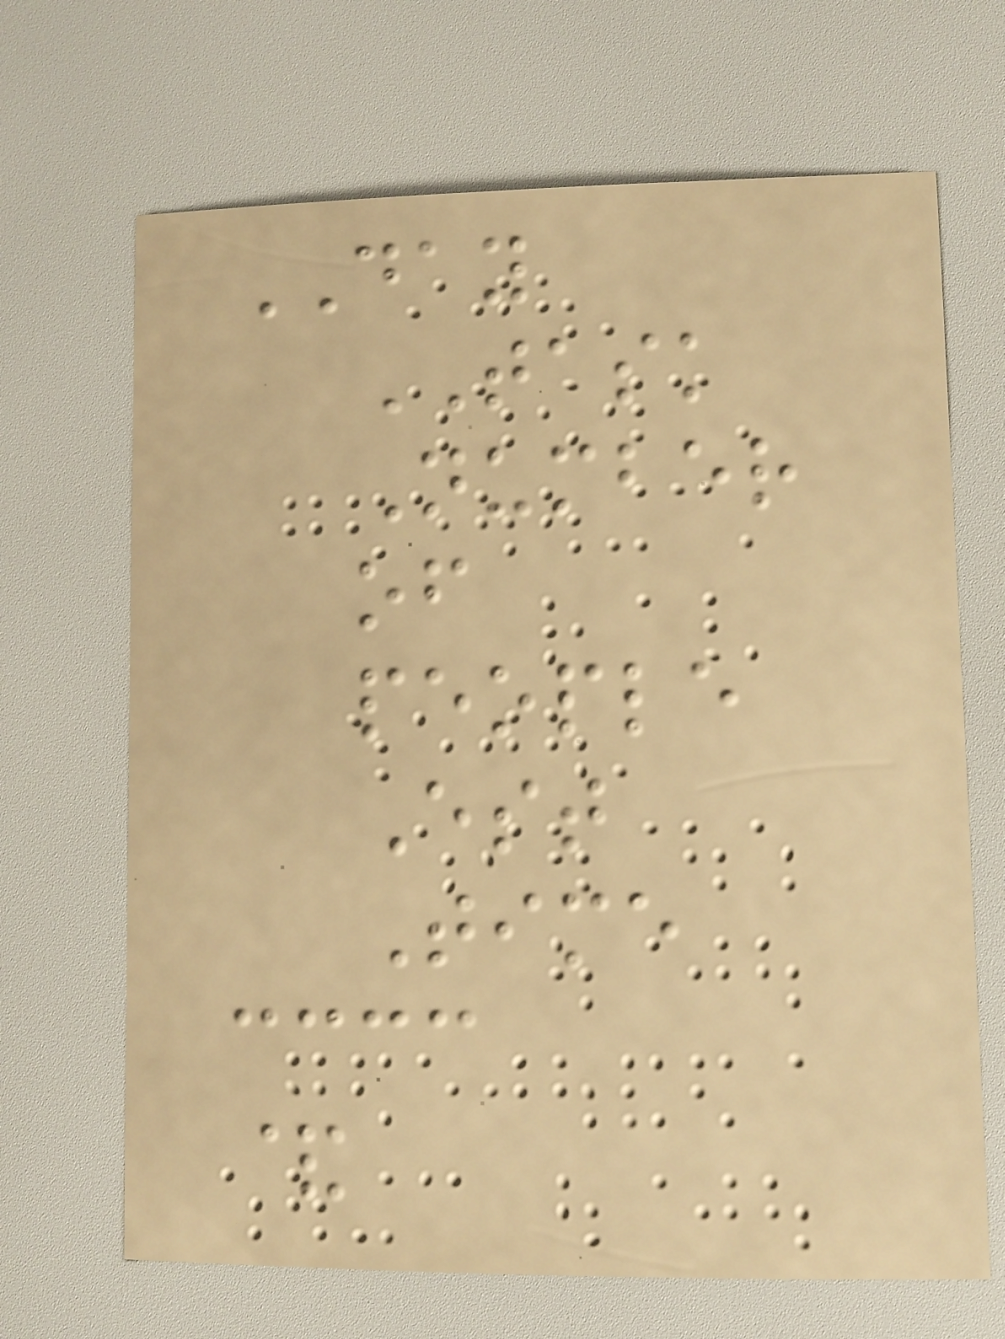DAY
TASK
Number
of
people
Est
Time
&
